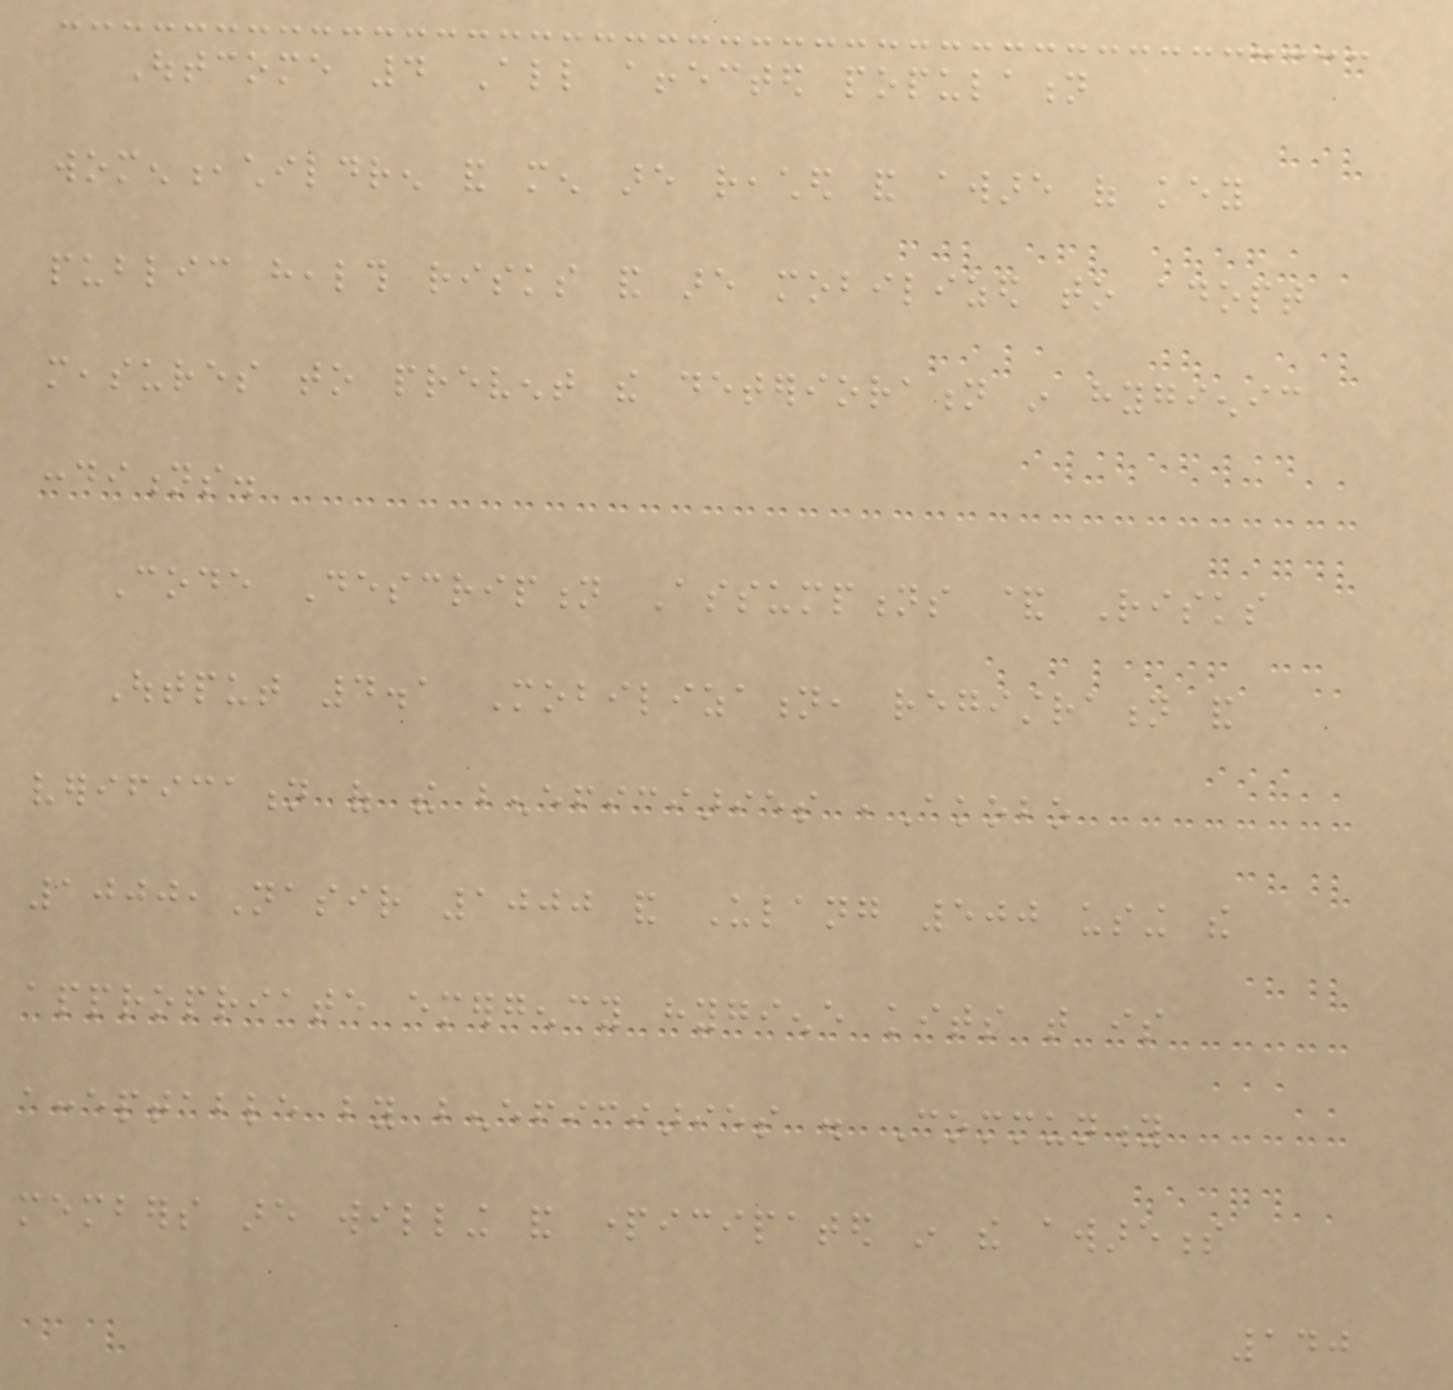Outcome 4 All affected population
women,children and men are reached and aware of key
public health risks and are mobilized to adopt
measures to prevent the deterioration in hygienic
conditions.
Code Description Assumptions & Risks
Output 4.1 Mobilization, registration and
verification of the beneficiaries ,Akobo
1000,Nasir 1000 and Ulang 500 using the
appropriate emergency hygiene kits that is
acceptable by beneficiaries . Community
members are willing and participated in the awareness
140
